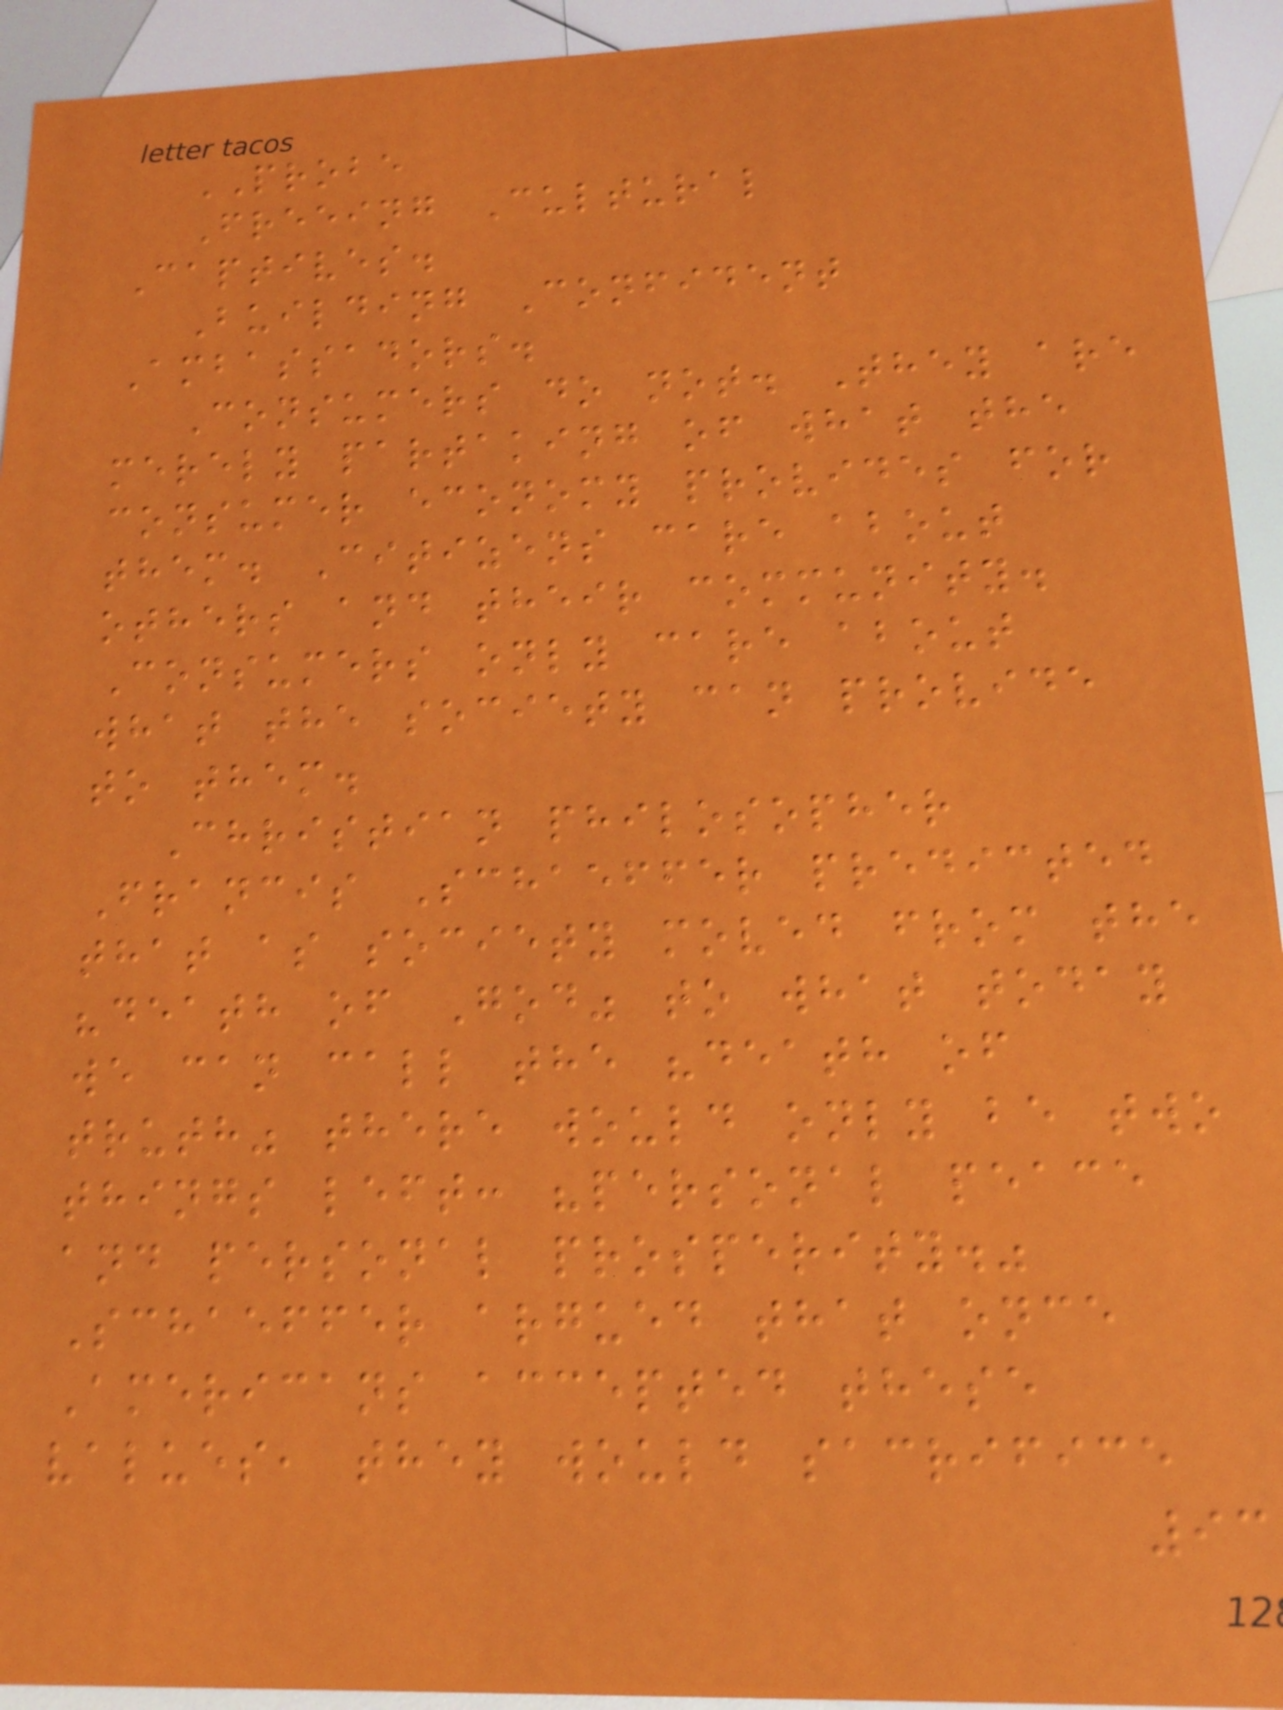PROBE
Freeing Cultural
Captives.
Building Confident
Ambassadors.
Consumers do not. They are
merely partaking of what the
consumer economy provides for
them. Citizens care about
others and their community.
Consumers only care about
what the society can provide
to them.
Christian philosopher
Francis Schaeffer predicted
that as society moved from the
"death of God" to what today
we can call the "death of
truth" there would only be two
things left: "personal peace
and personal prosperity."
Schaeffer argued that once
Americans accepted these
values, they would sacrifice
93
